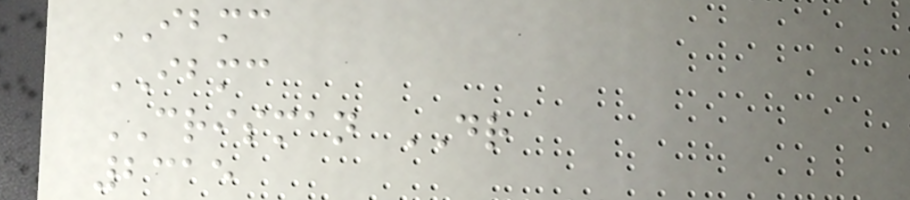IBMC
IBMC
CRISMAN DR
2315
